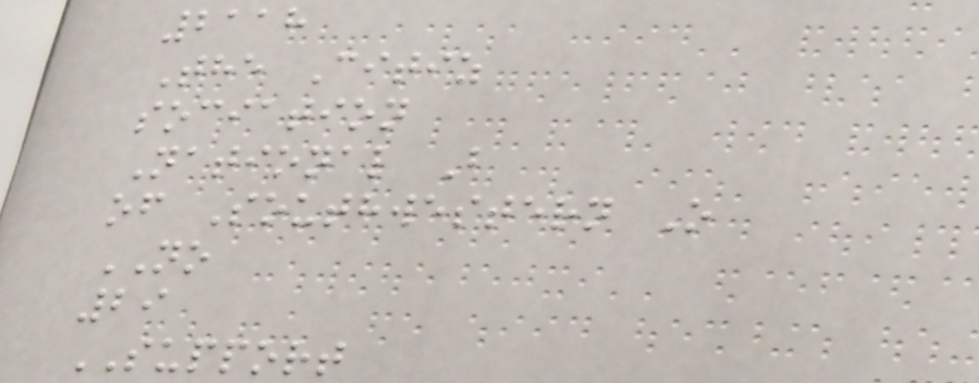2118
The Citiz
sociation
National B
of Southwestern O
NO
29
SUPPORT
